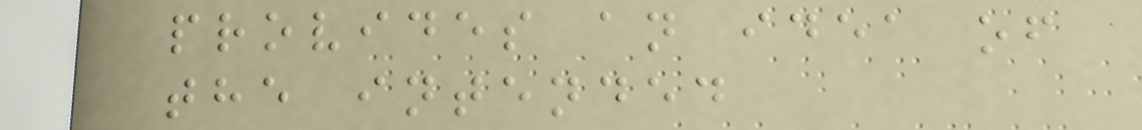provides an idea of
the intended
